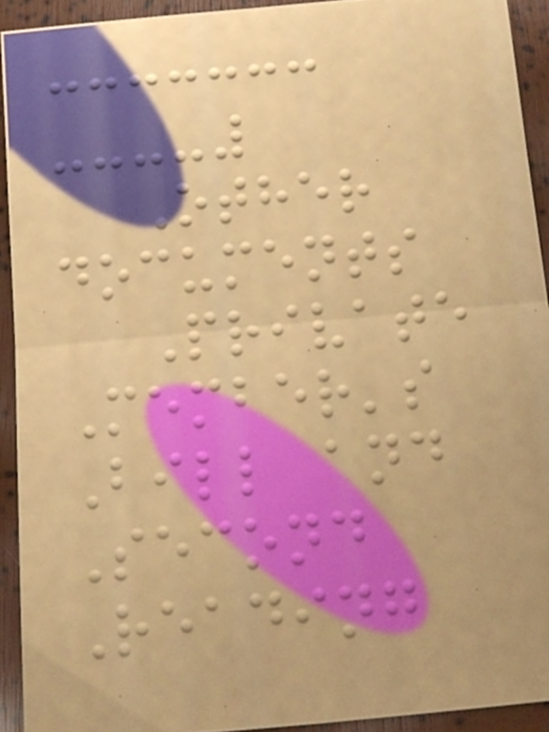Other
documents
Private
Member's
Bill and
Second
Reading
